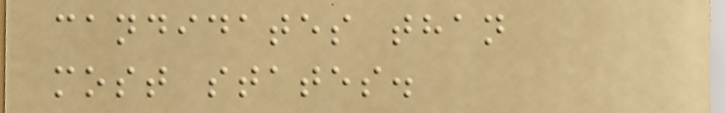candidates than
most states.
